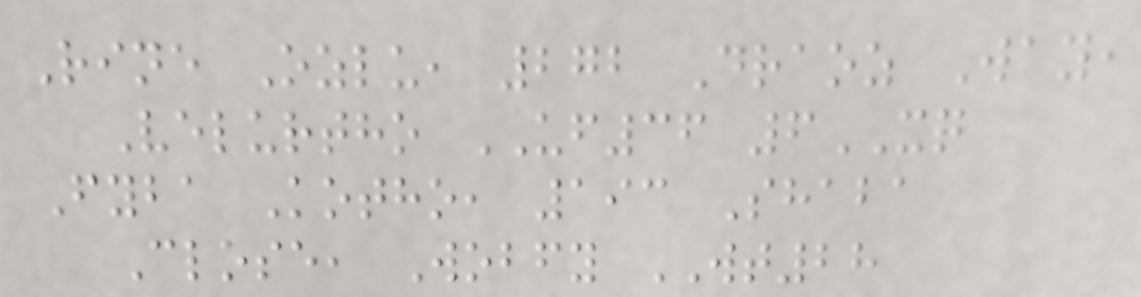Rine Ozlu, 272 Draoz Way,
Velurtho UF36 6XQ
Fyba Kotho, 193 Shaba
Close, Wobfy WT28
